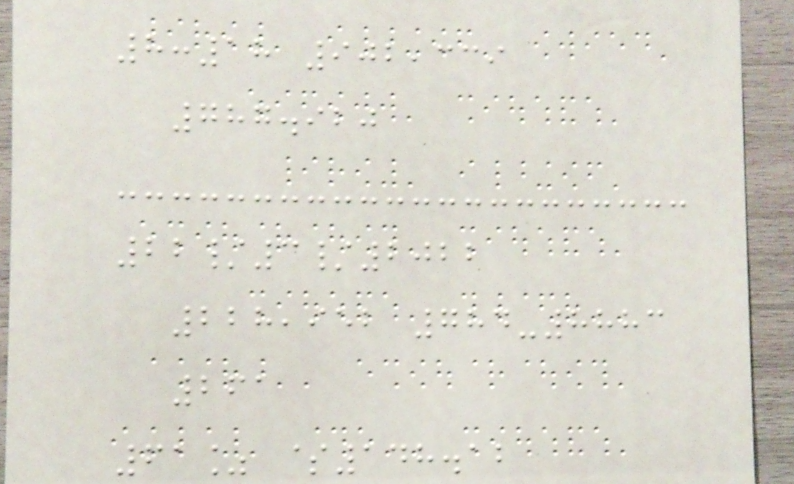8:18 902,339
787.920
22/3/2022
228,952 784-8883
261
61% $148.12
